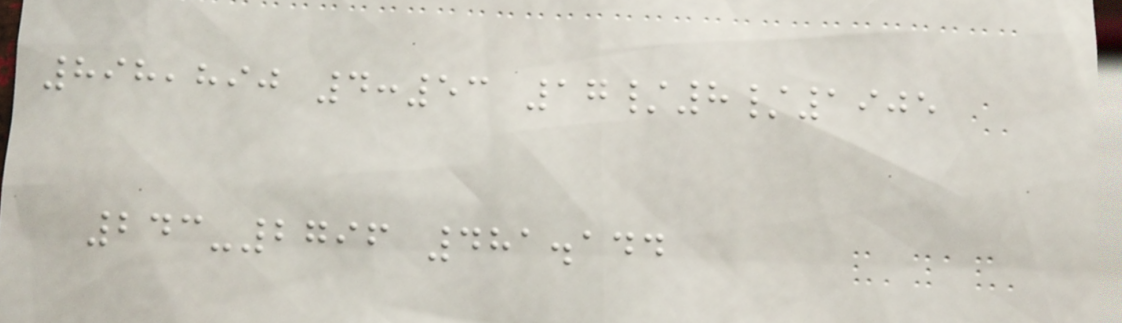898,890 4:53 17/8/1905
243-2796 481.144
